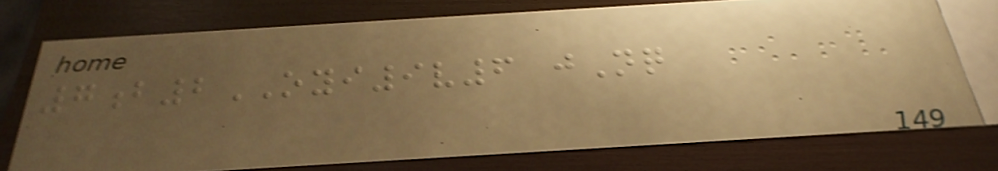7b2OYI9v6 jNq
